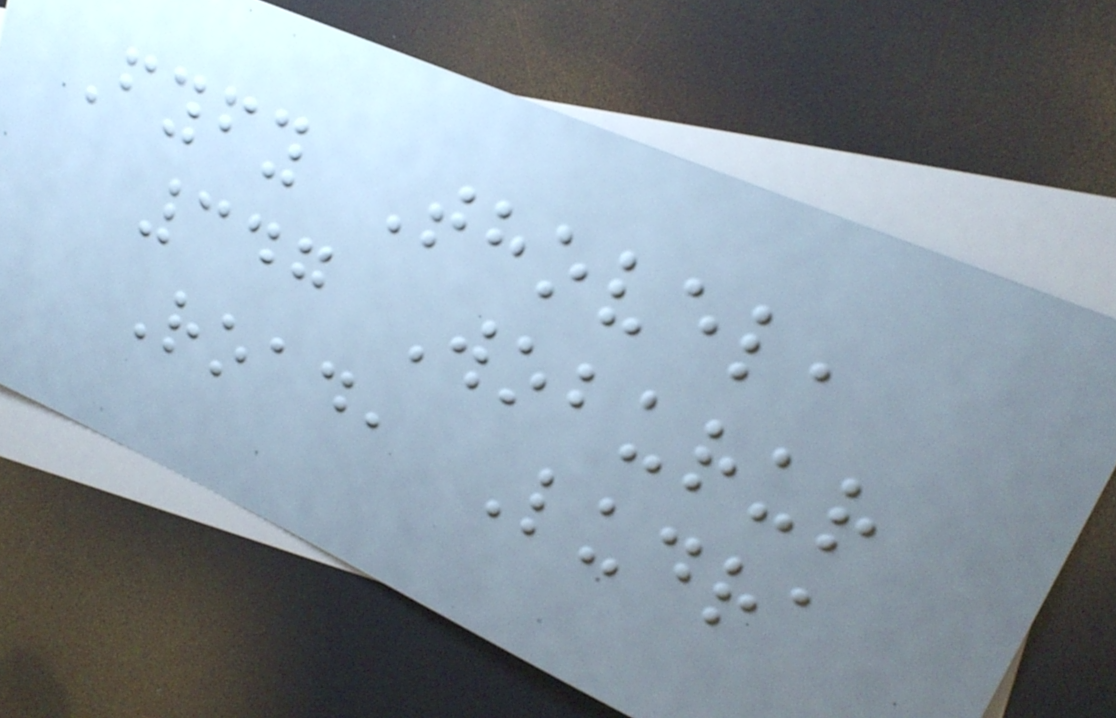Fyfy Thovel,
347 Woburur
Road, Ludra
